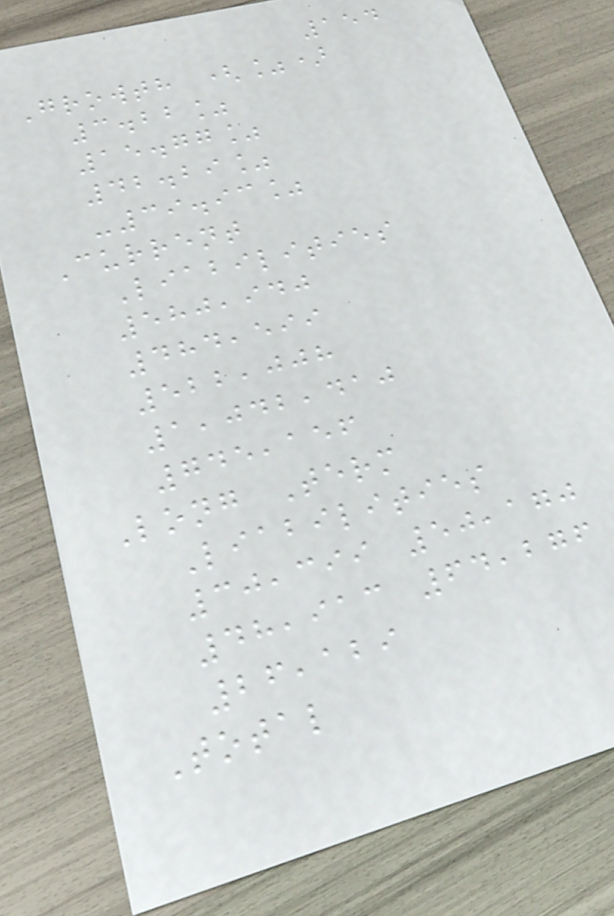154
Growth (%)
3.22%
15.77%
42.29%
-39.93%
Current
Liabilities
580,940
484,599
522,008
1,042,410
745,156
Long Term
Liabilities
30,399 50,170
48,913 64,276
26,129
Total
